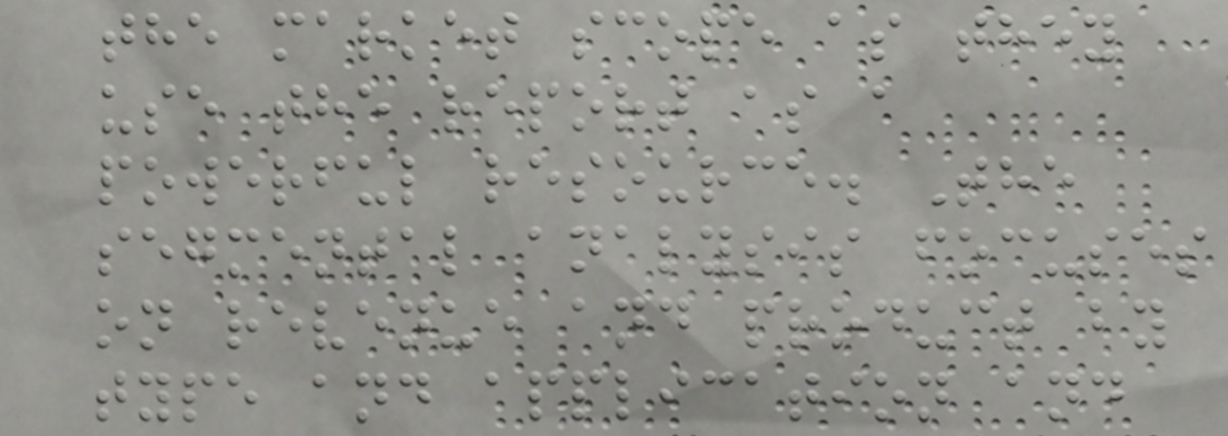the market scope as they
use the report as a
powerful resource. The
segmental analysis focuses
on revenue and product by
type and application and
